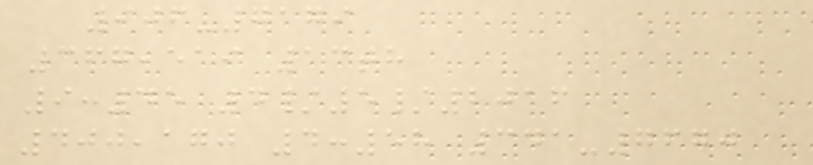906-7179
367,519 13th
9:45 4/5/2016
400,170 4:58 341-7670
